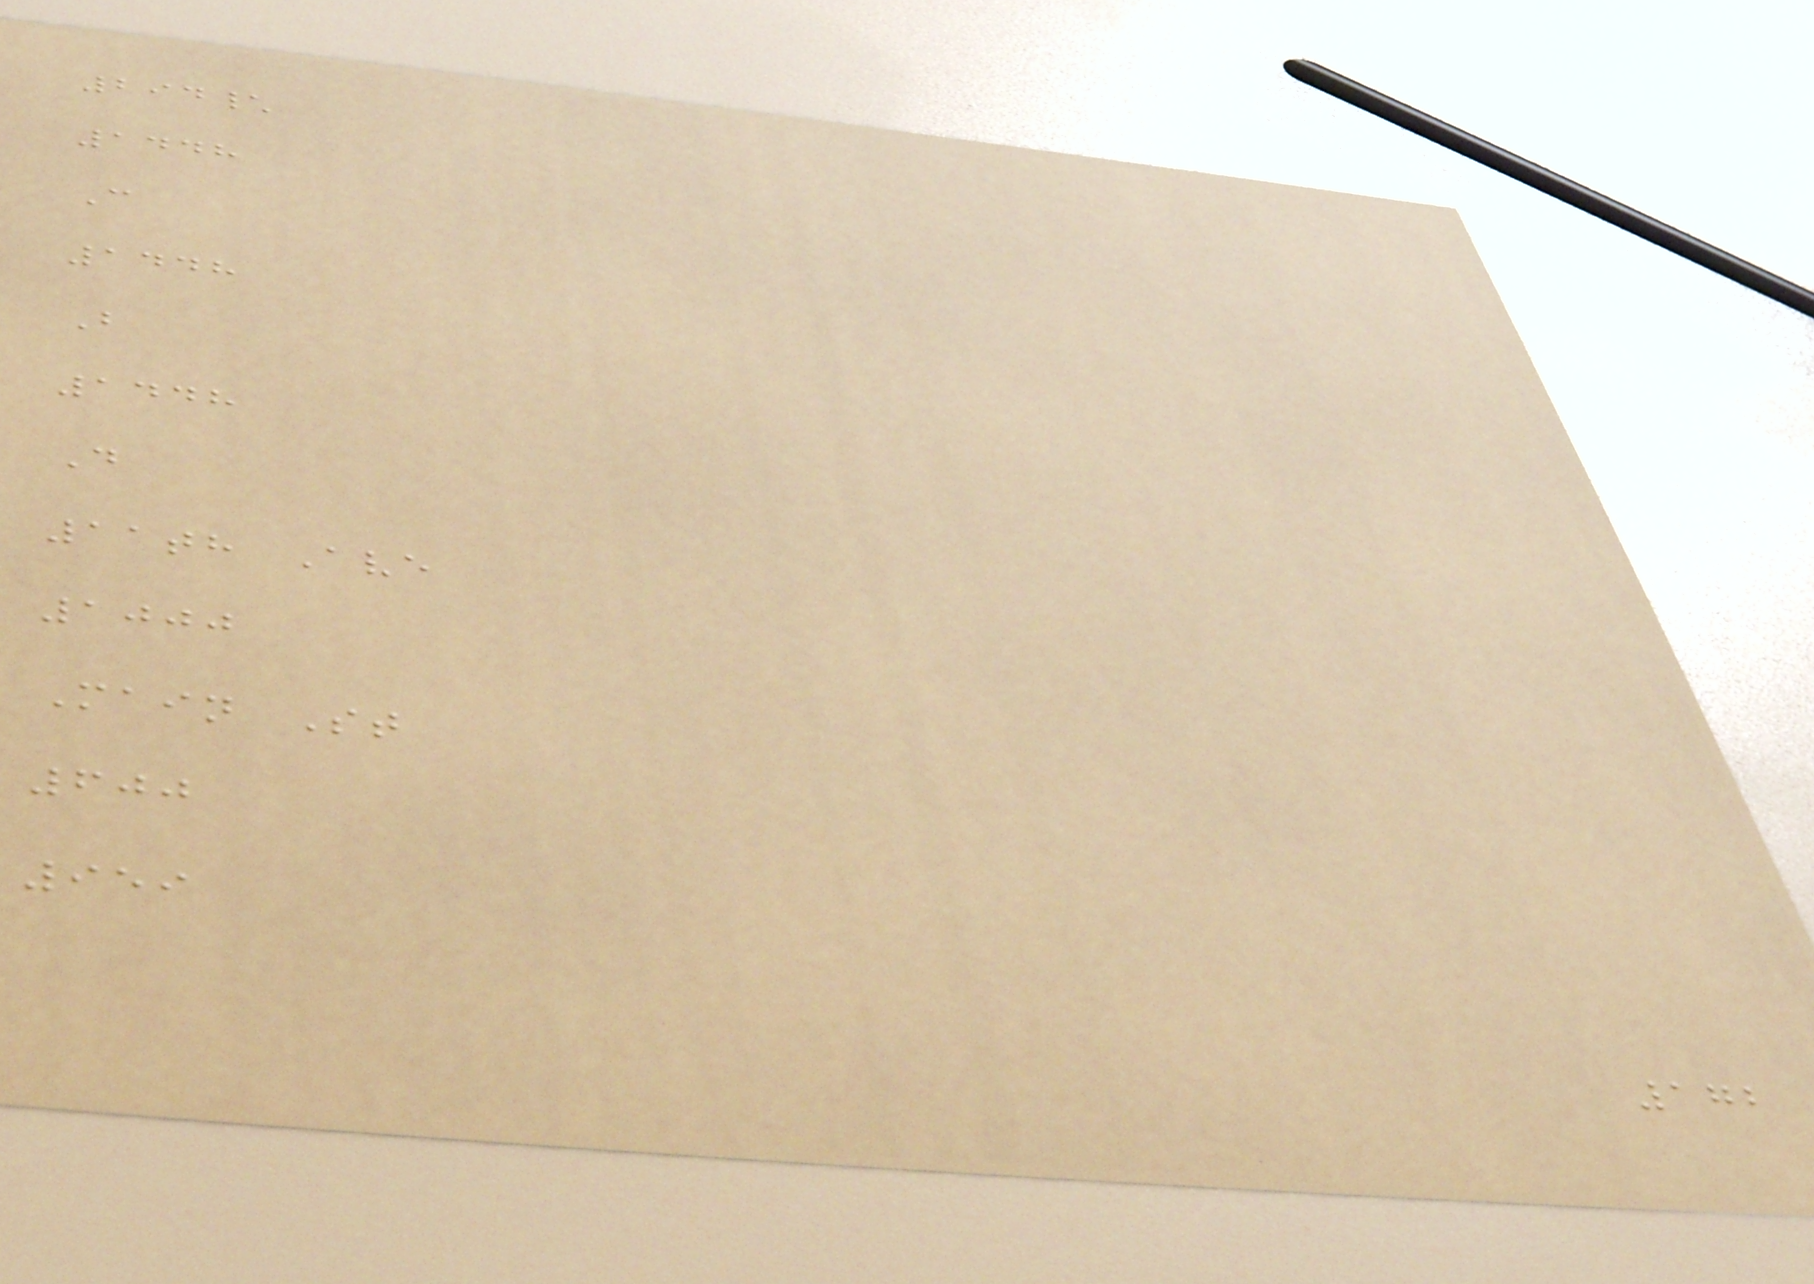294\
1448
C
1448
B
1448
D
11th Ave
1000
Main St
600
959
172
